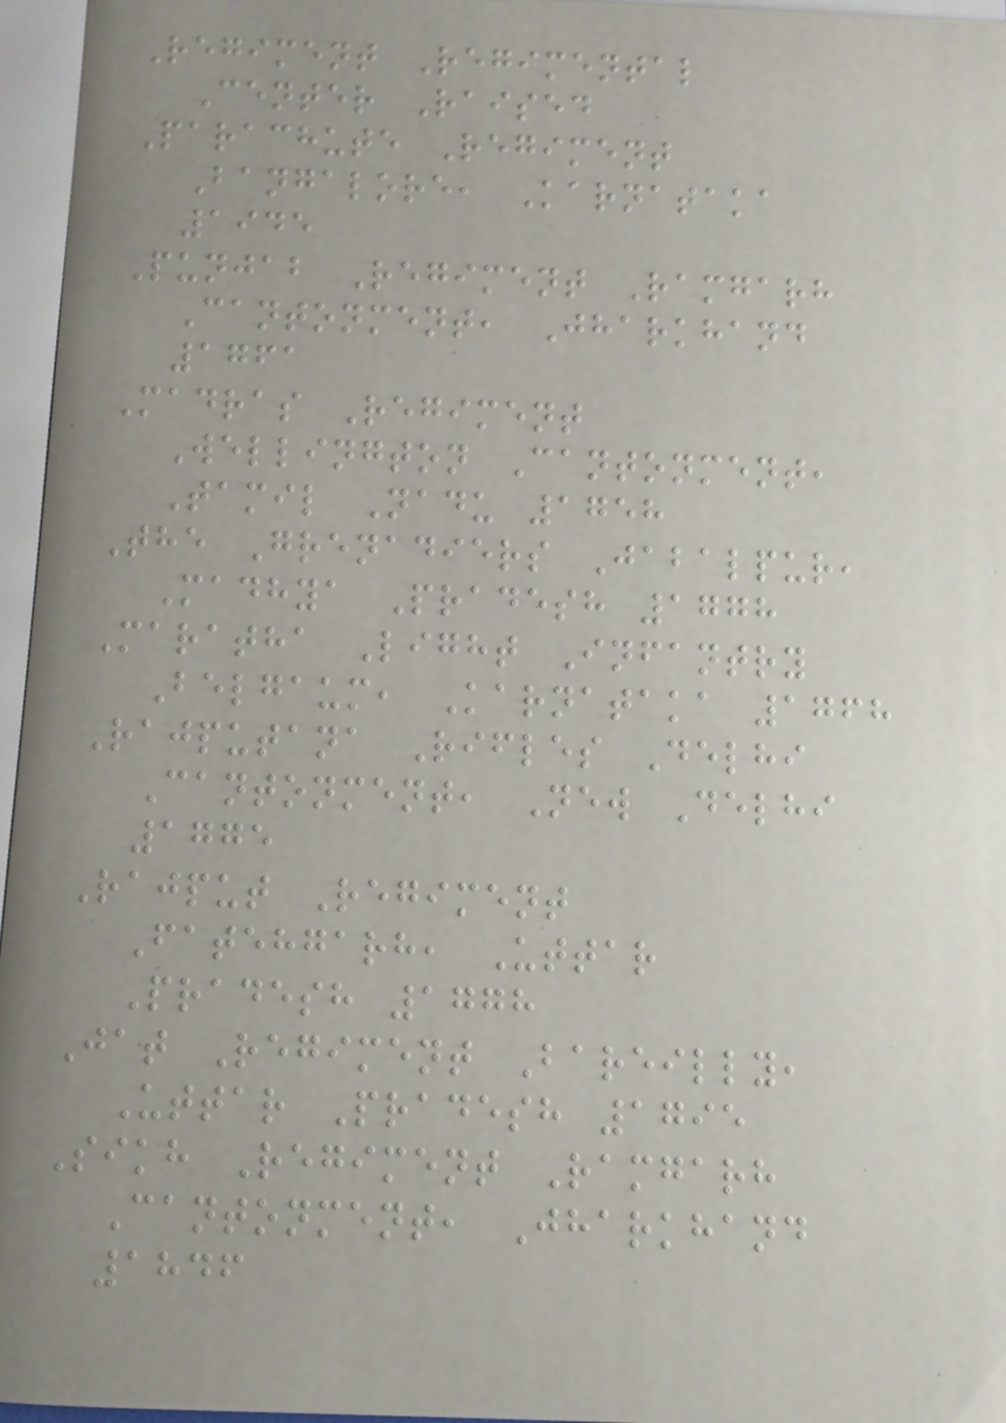Regiment Regimental
Center Raised
Parachute Regiment
Bangalore, Karnataka
1945
Punjab Regiment Ramgarh
Cantonment, Jharkhand
1761
Madras Regiment
Wellington Cantonment,
Tamil Nadu 1758
The Grenadiers Jabalpur,
Madhya Pradesh 1778
Maratha Light Infantry
Belgaum, Karnataka 1768
Rajputana Rifles Delhi
Cantonment, New Delhi
1775
Rajput Regiment
Fatehgarh, Uttar
Pradesh 1778
Jat Regiment Bareilly,
Uttar Pradesh 1795
Sikh Regiment Ramgarh
Cantonment, Jharkhand
1846
